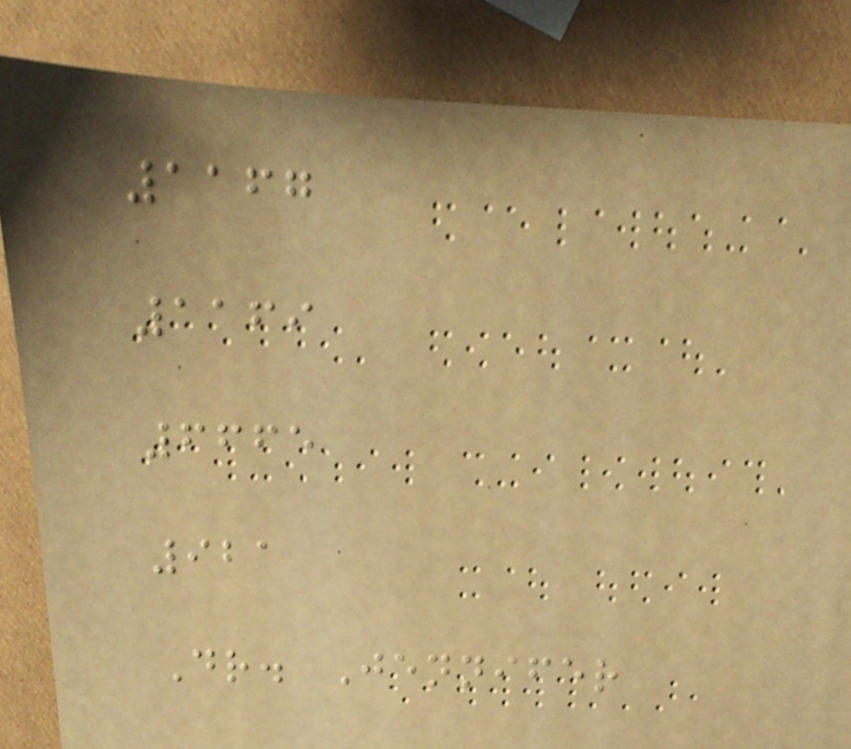1167
1169
6665
921
Dr. Jennifer
